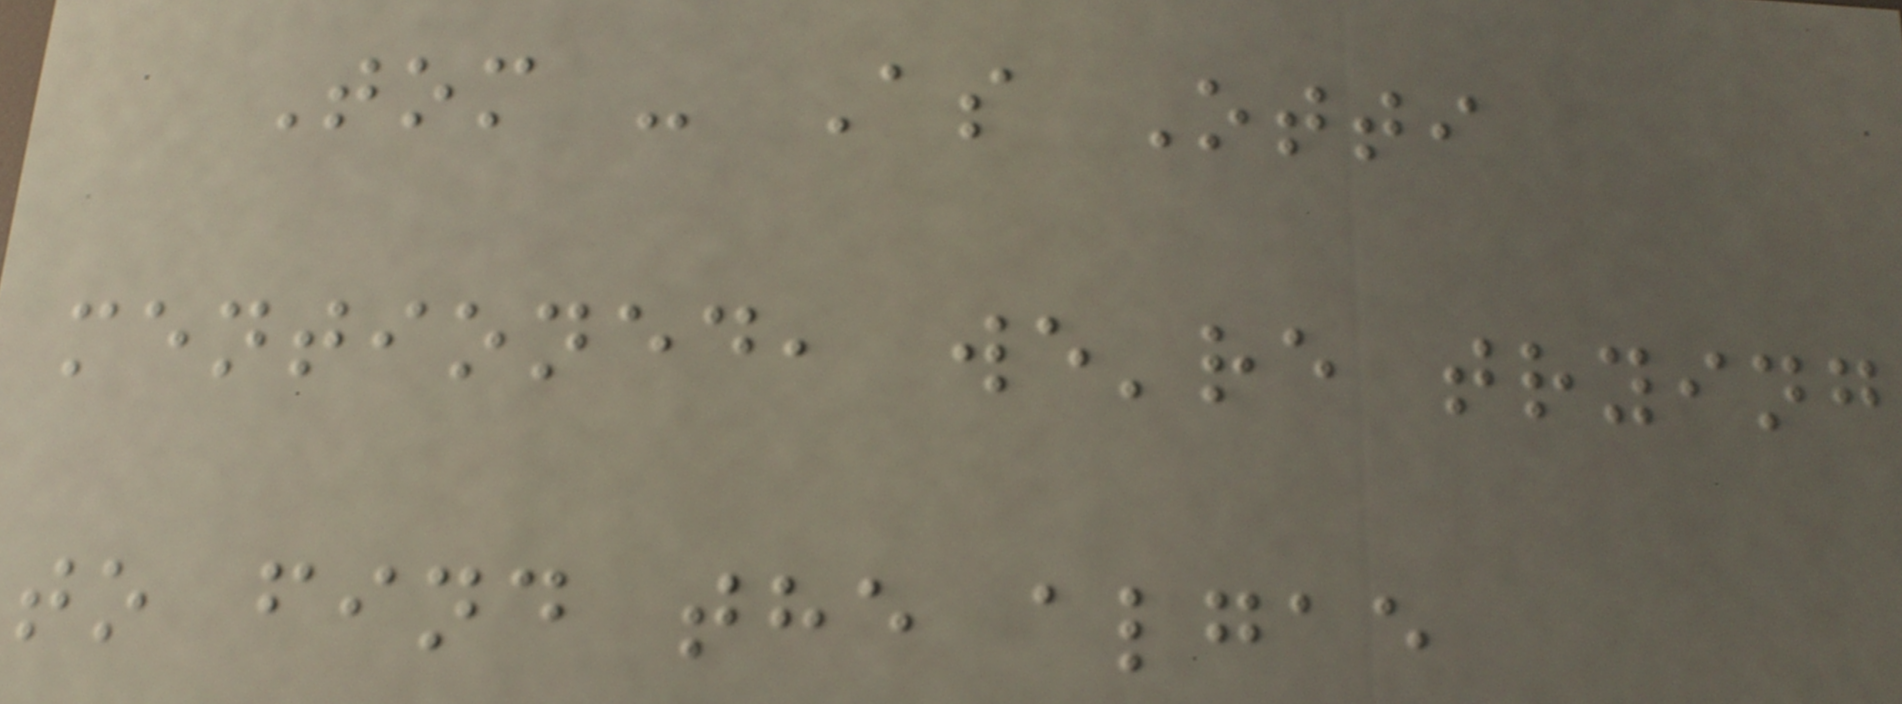Tom - As Otti
mentioned, we're trying
to find the algae
